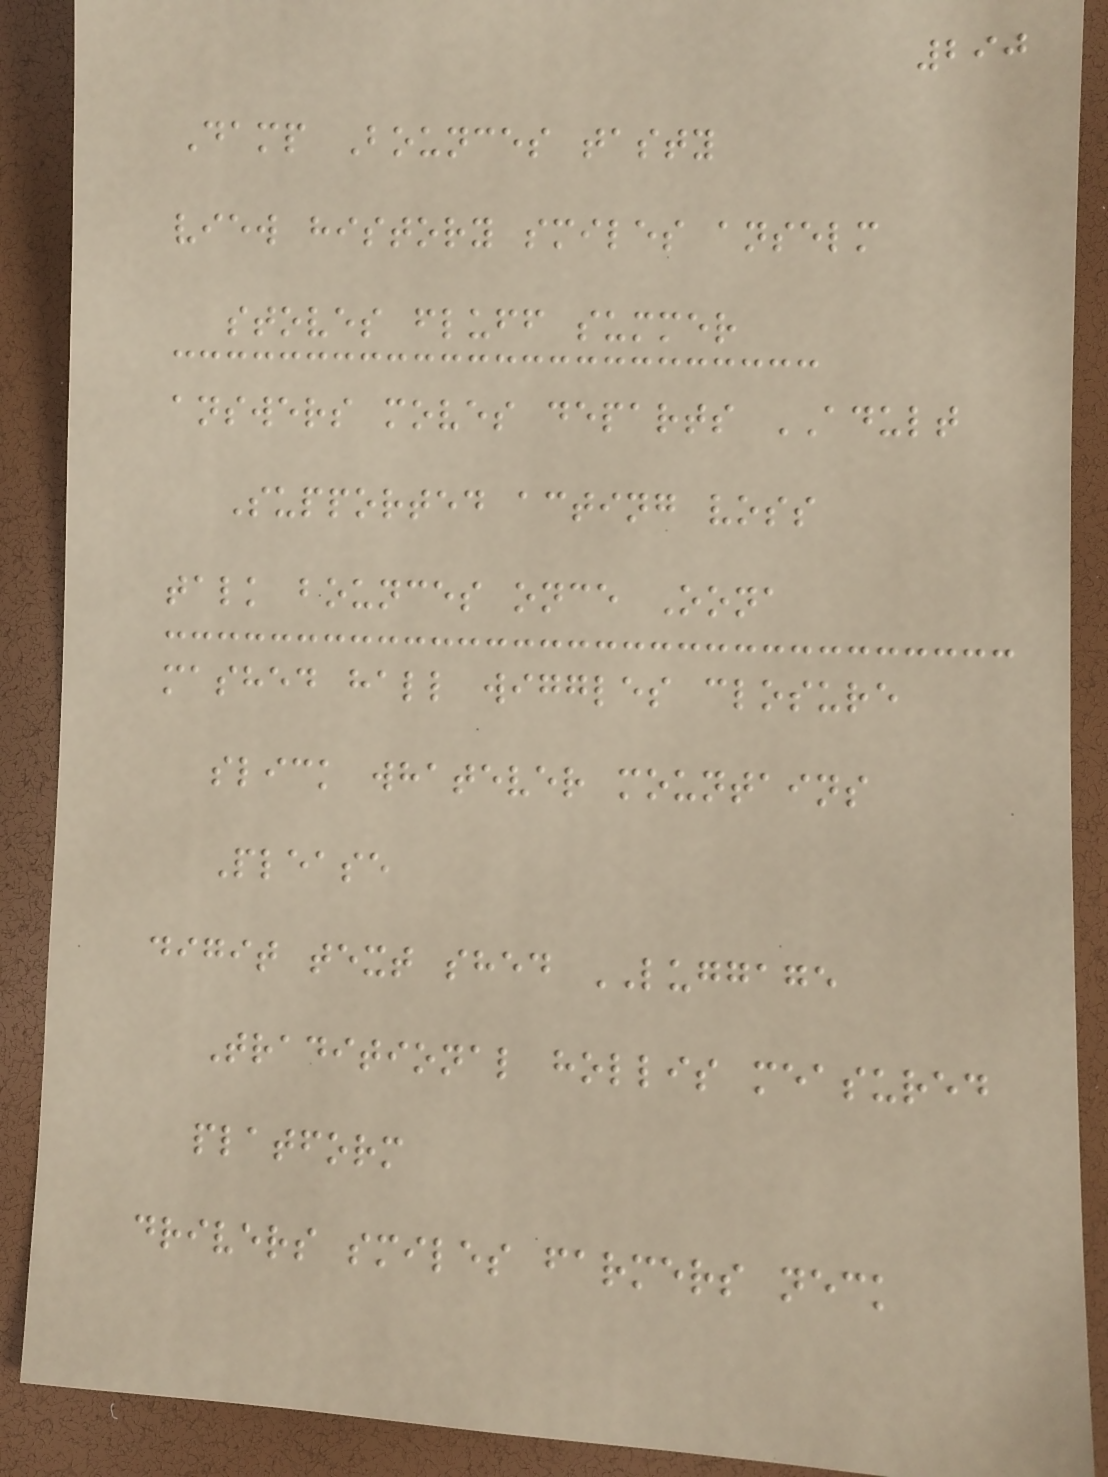290
Damp Bounces tasty
view history smiles anselm
stoves fluff summer
answers moves departs ADULT
Supported acting voss
talk bounces once Oona
mashed hall wiggles closure
slick whatever mountains
Please
digit text shed LUGGAGE
Traditional hollis measured
platform
drivers smiles farmers neck
